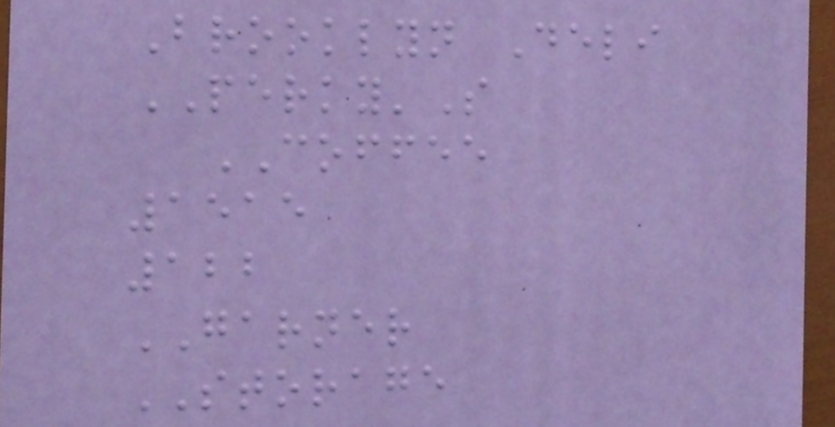Brooklyn Deli
PERKY'S
COFFEE
1515
122
GARNER
STORAGE
